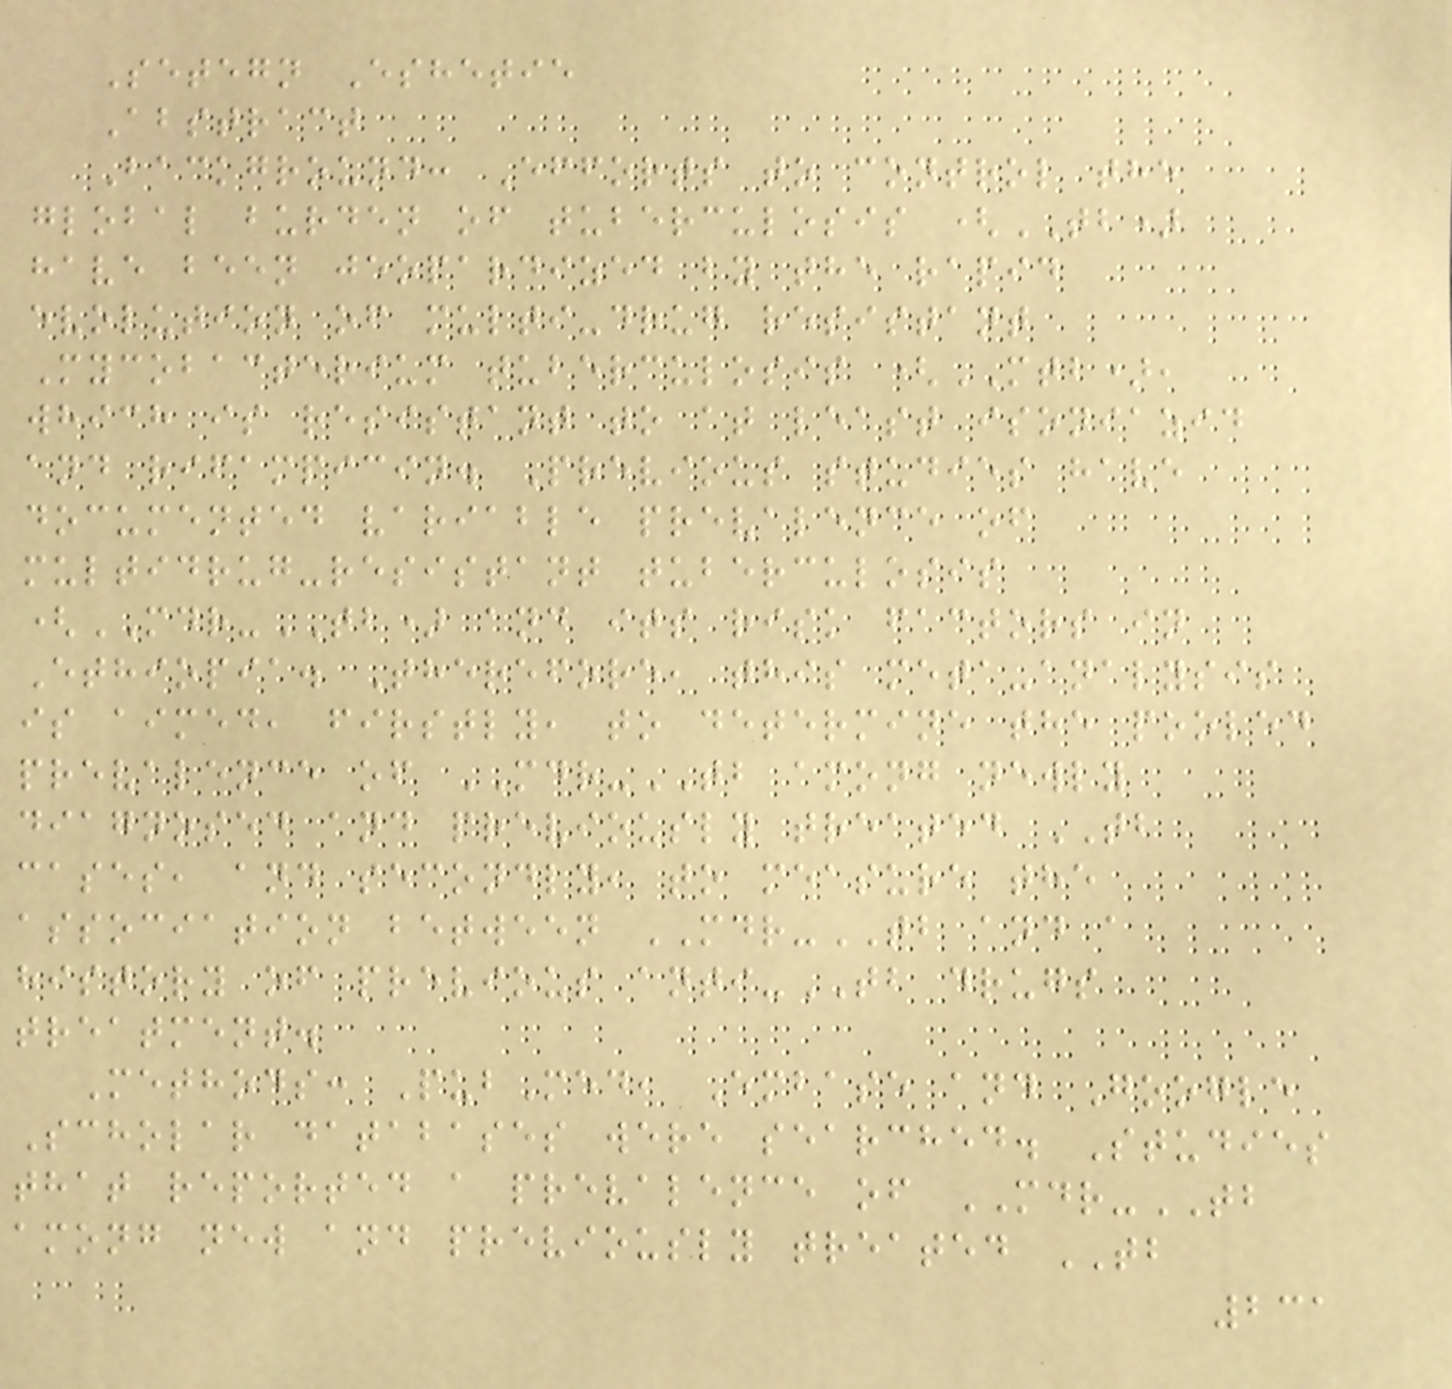Setegn Eshetie
Abstract
Background: Efforts to control the
global burden of tuberculosis (TB)
have been jeopardized by the rapid
evolution of multi-drug resistant
Mycobacterium tuberculosis (MTB),
which is resistant to at least isoniazid
and rifampicin. Previous studies have
documented variable prevalence of
multidrug-resistant tuberculosis
(MDR-TB) and its risk factors in
Ethiopia. Therefore, this meta-analysis
is aimed, firstly, to determine the pooled
prevalence of MDR-TB among newly
diagnosed and previously treated TB
cases, and secondly, to measure the
association between MDR-TB and a
history of previous anti-TB drugs
treatment.
Methods: PubMed, Embase and Google
Scholar databases were searched. Studies
that reported a prevalence of MDR-TB
among new and previously treated TB
231
